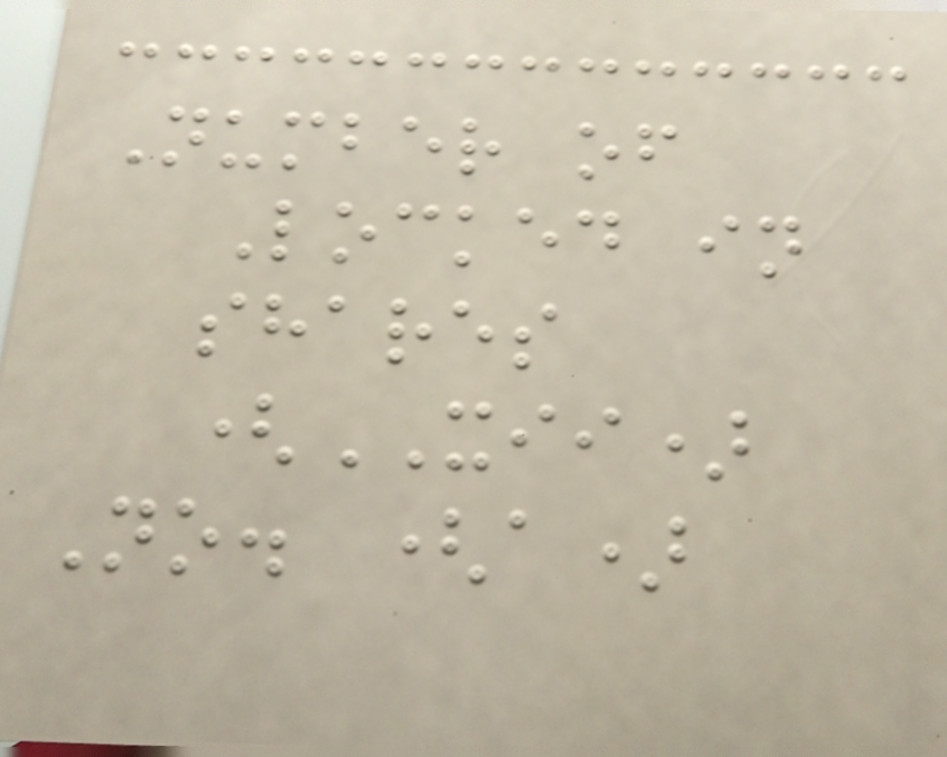Number of
Locked in
shares
(XII)
No. (a)
